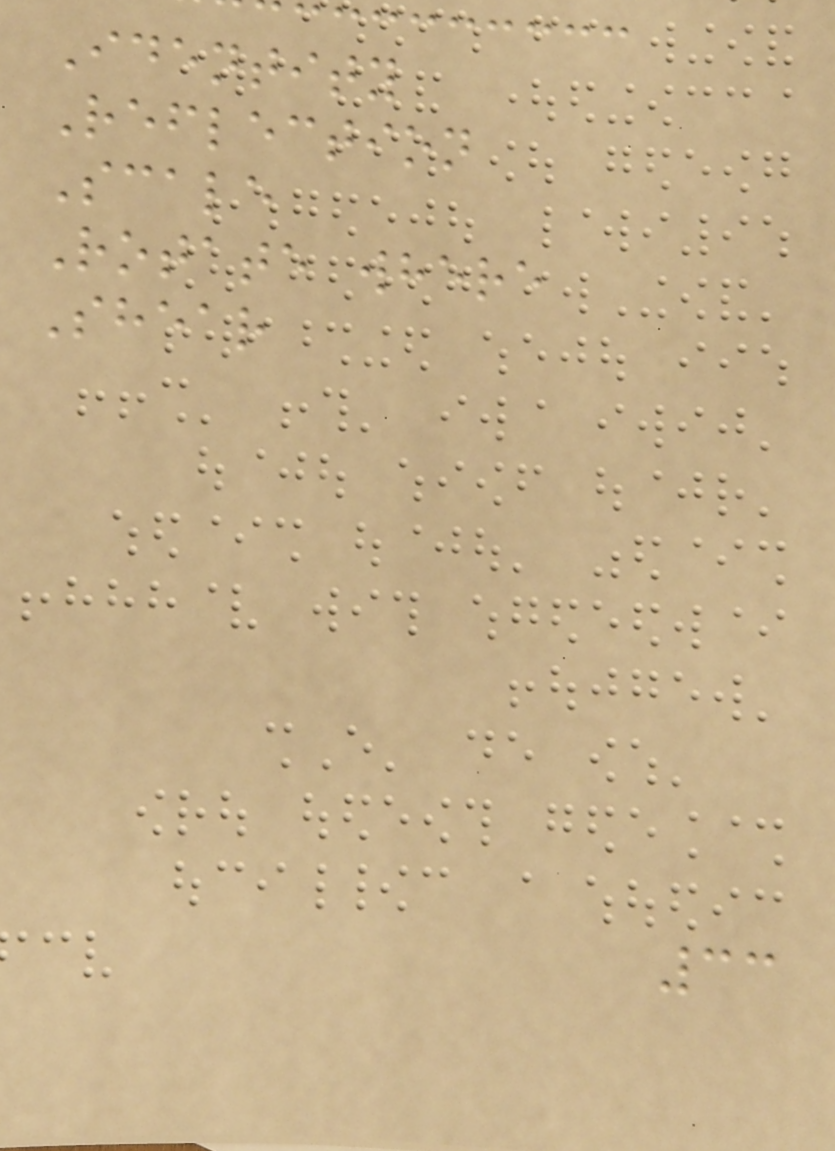Identity
Reflection
Scale
Rotate where
Shear
33
